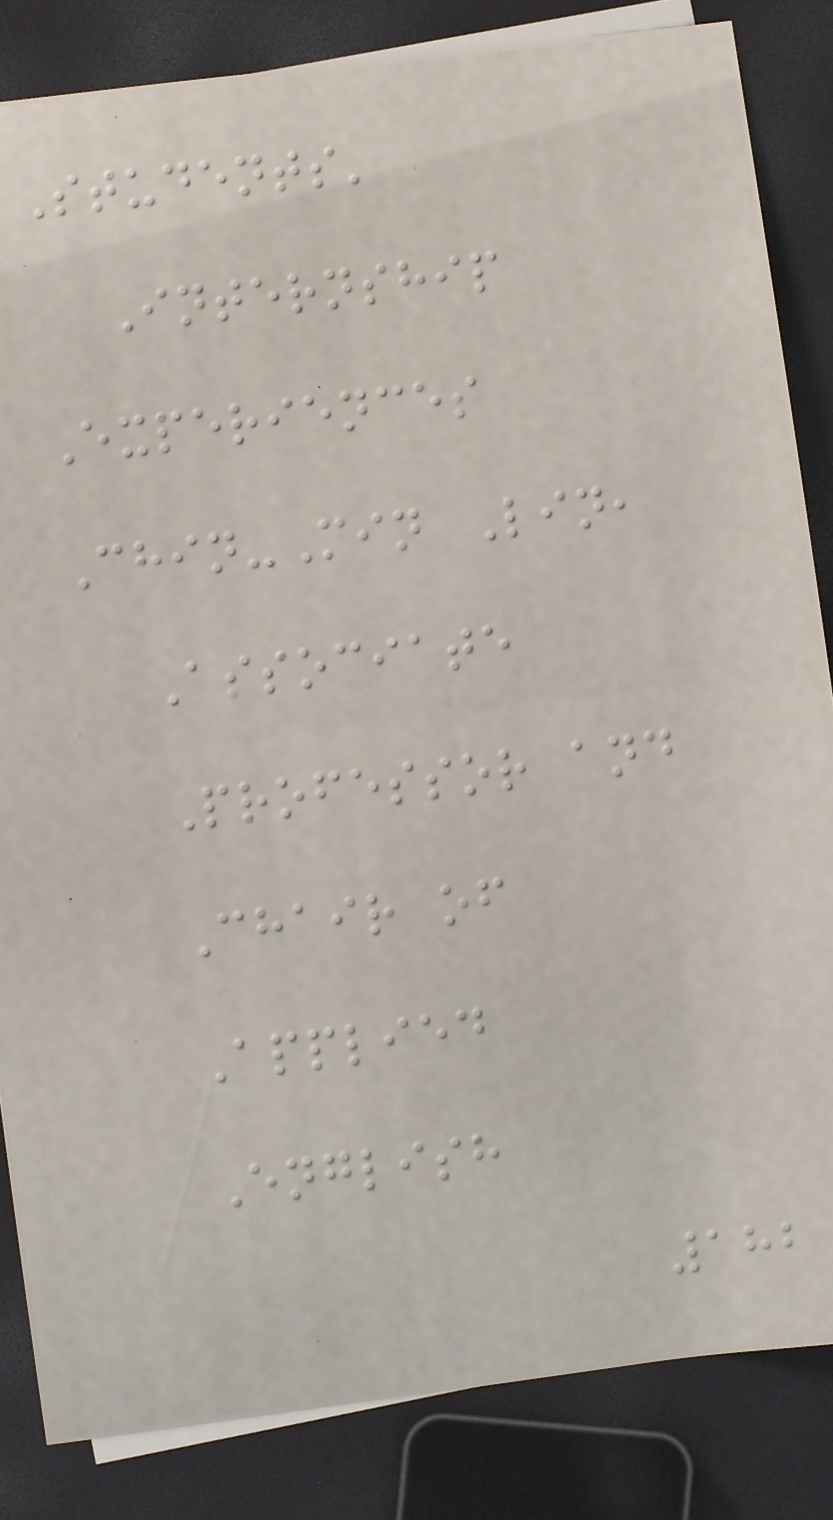Students'
Internship
Experiences
Chin-Min Lin,
Associate
Professor and
Chair of
Applied
English
182
